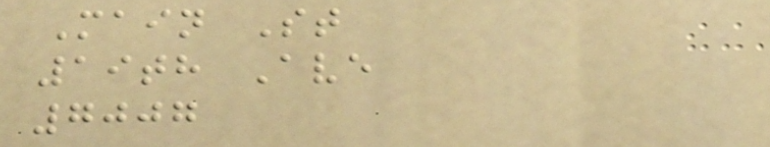Main St
19th Ave
7007
